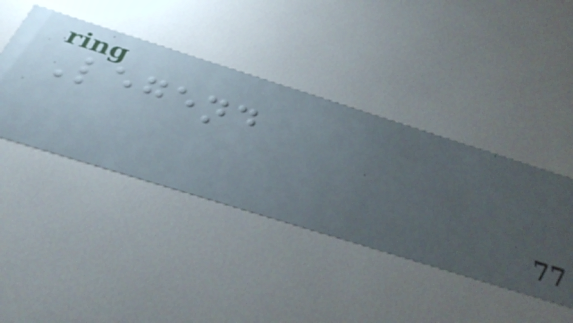Legend
